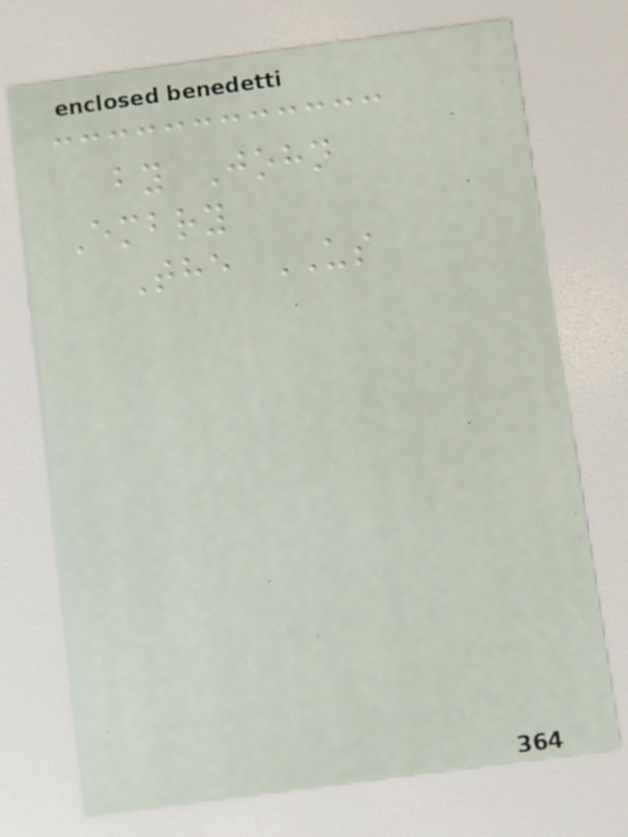by John
Embry
The US
